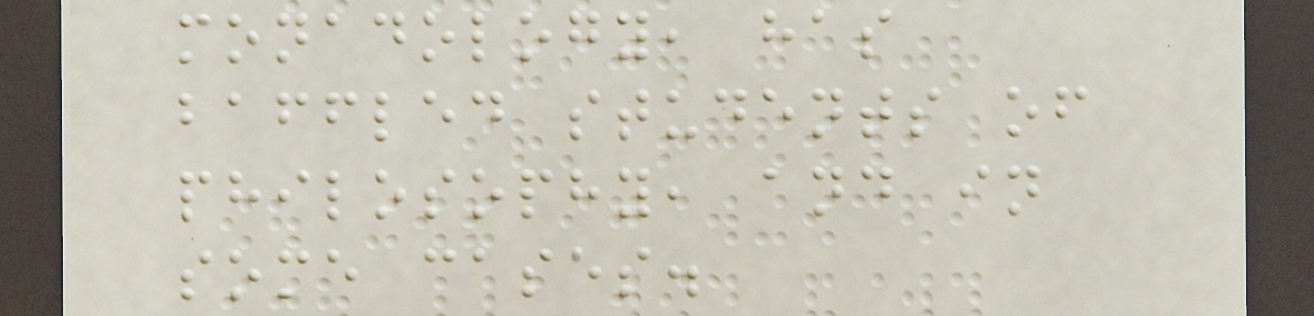monadology, has
baffled students of
philosophy, and in
some cases.
